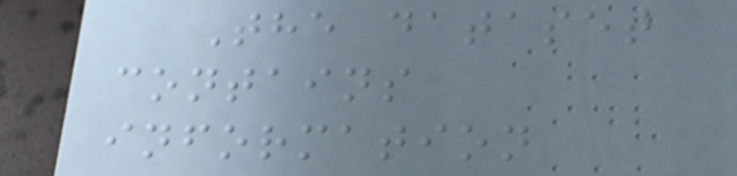The dataset
contains
information
